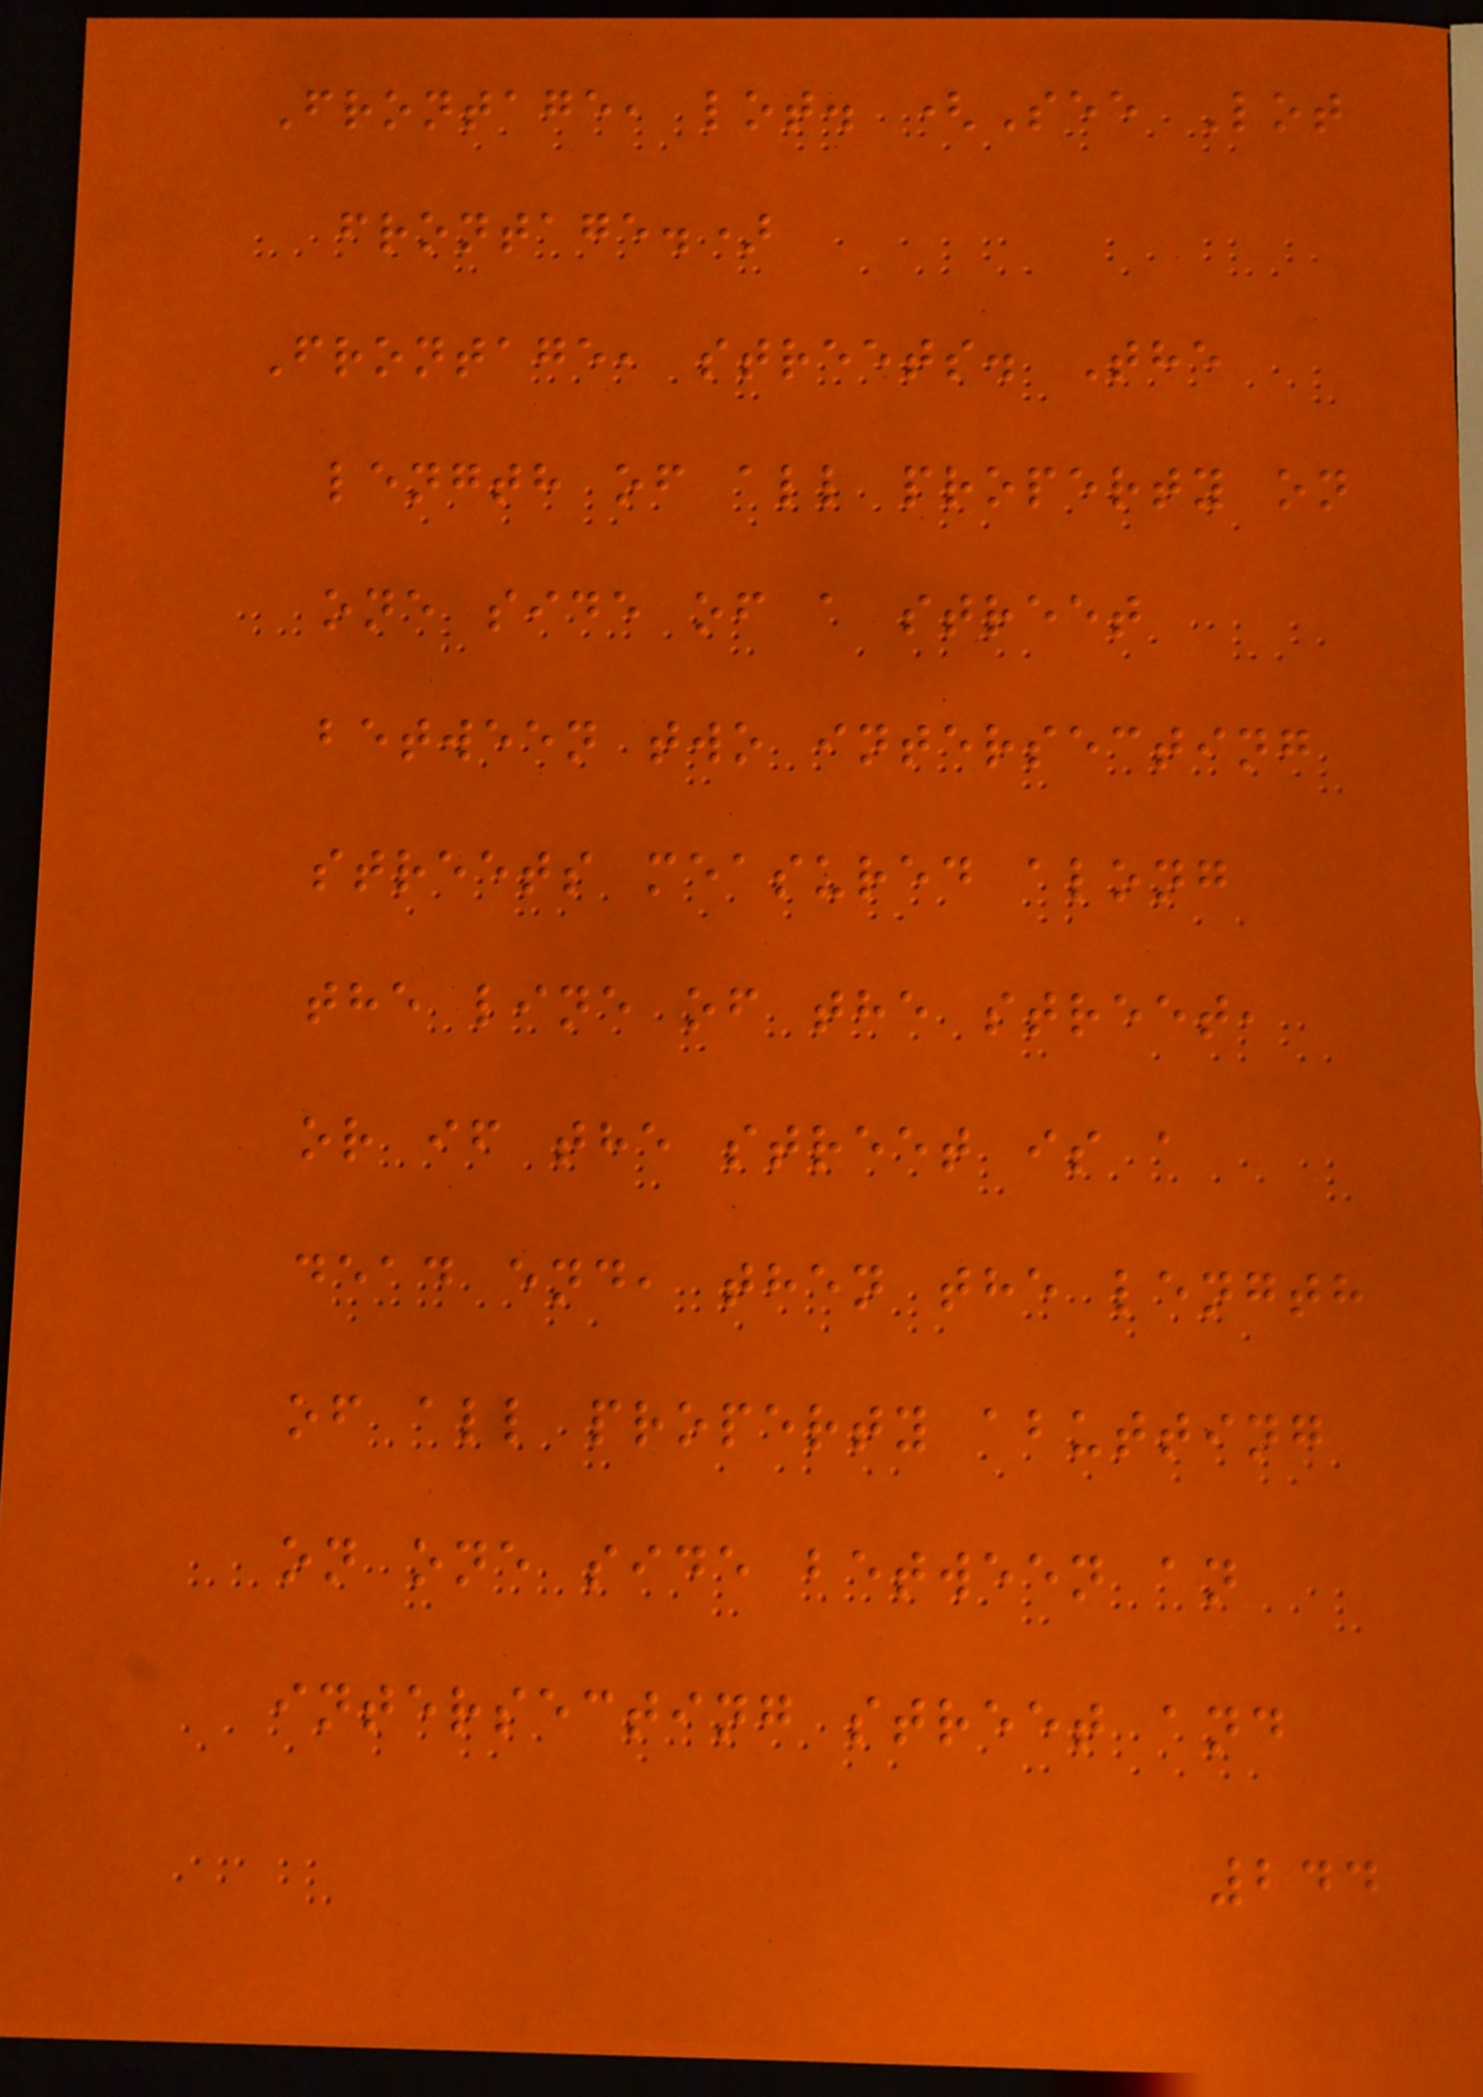Frontage, lot. (See Lot
frontage.)
Frontage, streets. The
length of all property on
one side of a street
between two intersecting
streets measured along
the line of the street,
or if the street is a
dead end, then the length
of all property abutting
on one side between an
intersecting street and
244
